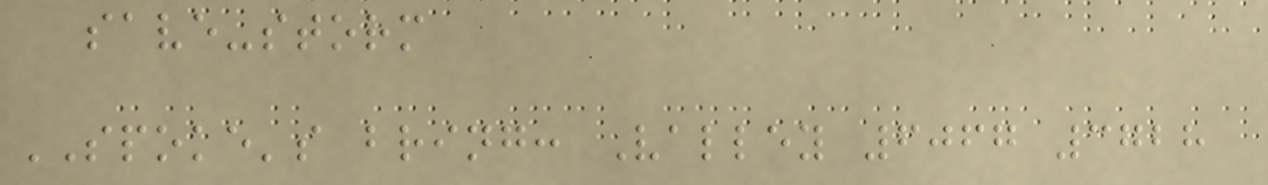save-storm
SPOKE's bring: Valley 6067 3728
